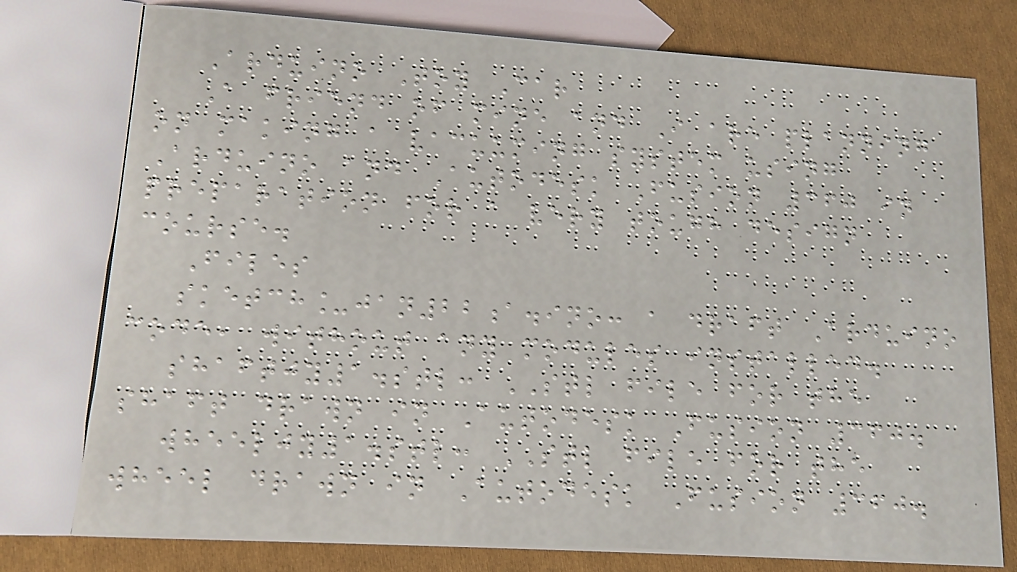Arduino Toy Car
A friend of mine and I are planning
on making a vacuuming system using
Arduino and Autodesk Fusion 360 in
preparation for a very tough design
course.
Files
sketch_jan22a.ino: a draft Arduino
code, without any modules installed.
shaftjy1.stl: STL file for the
shaft drawn in Autodesk Fusion 360.
wheeljy1.stl: STL file for the
wheel drawn in Autodesk Fusion 360.
